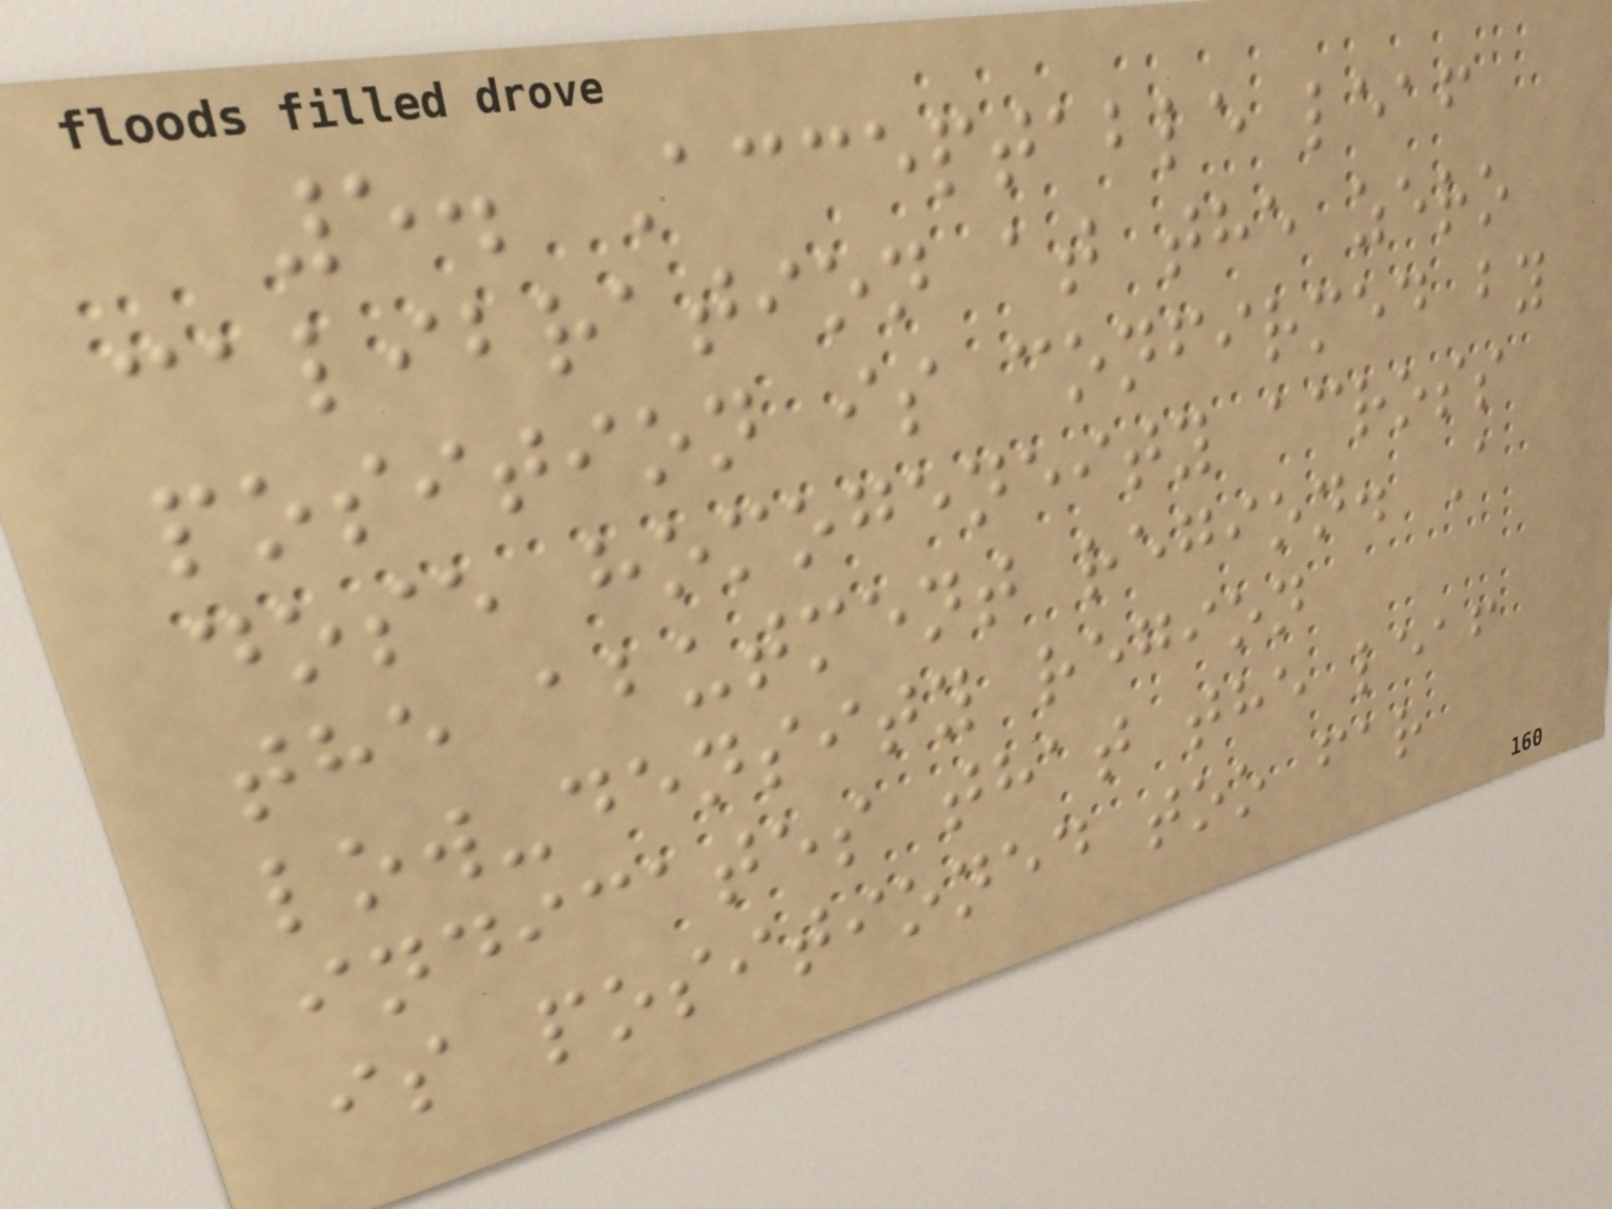5. Acceptable leaf
calibration at the zero
position is confirmed by
dose homogeneity across
the abutment region. A
low-density region
indicates that the leaf
is positioned too far
